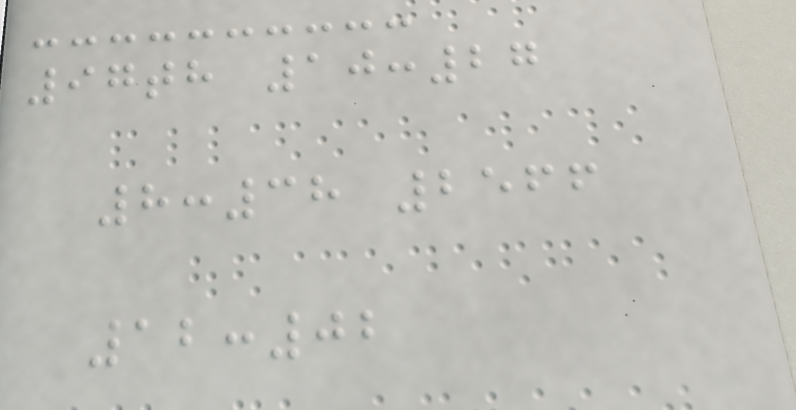97th 10:27
8:38 2566
12:02
